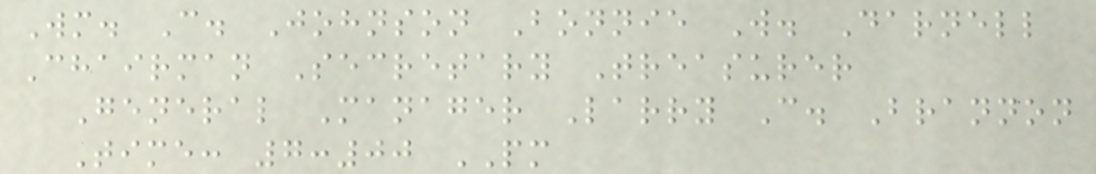Wm. C. Johnson Bonnie W. Darnell
Chairman Secretary Treasurer
General Manager Larry C. Brannon
Time: 7:00 PM
